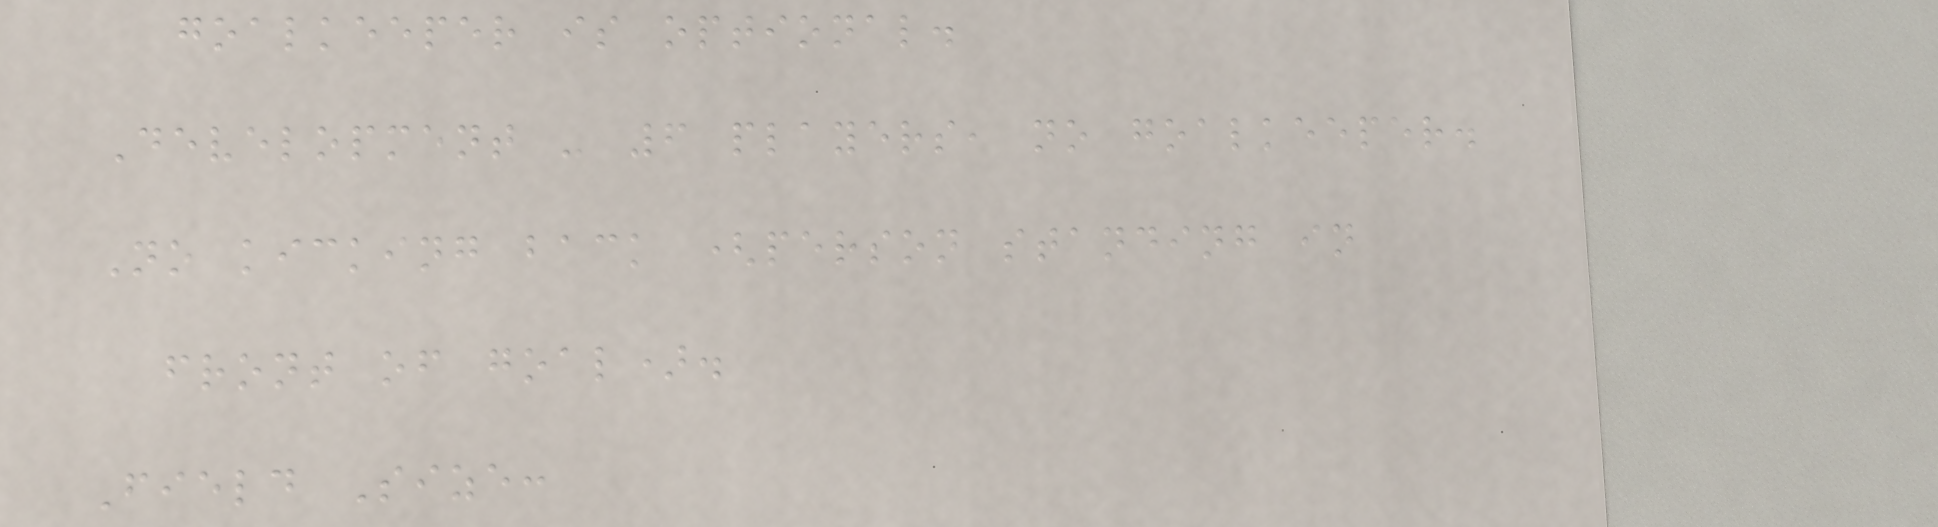goalkeeper is optional.
Development - 6 players, no goalkeeper.
No kicking back (person standing in
front of goal).
Field Size:
